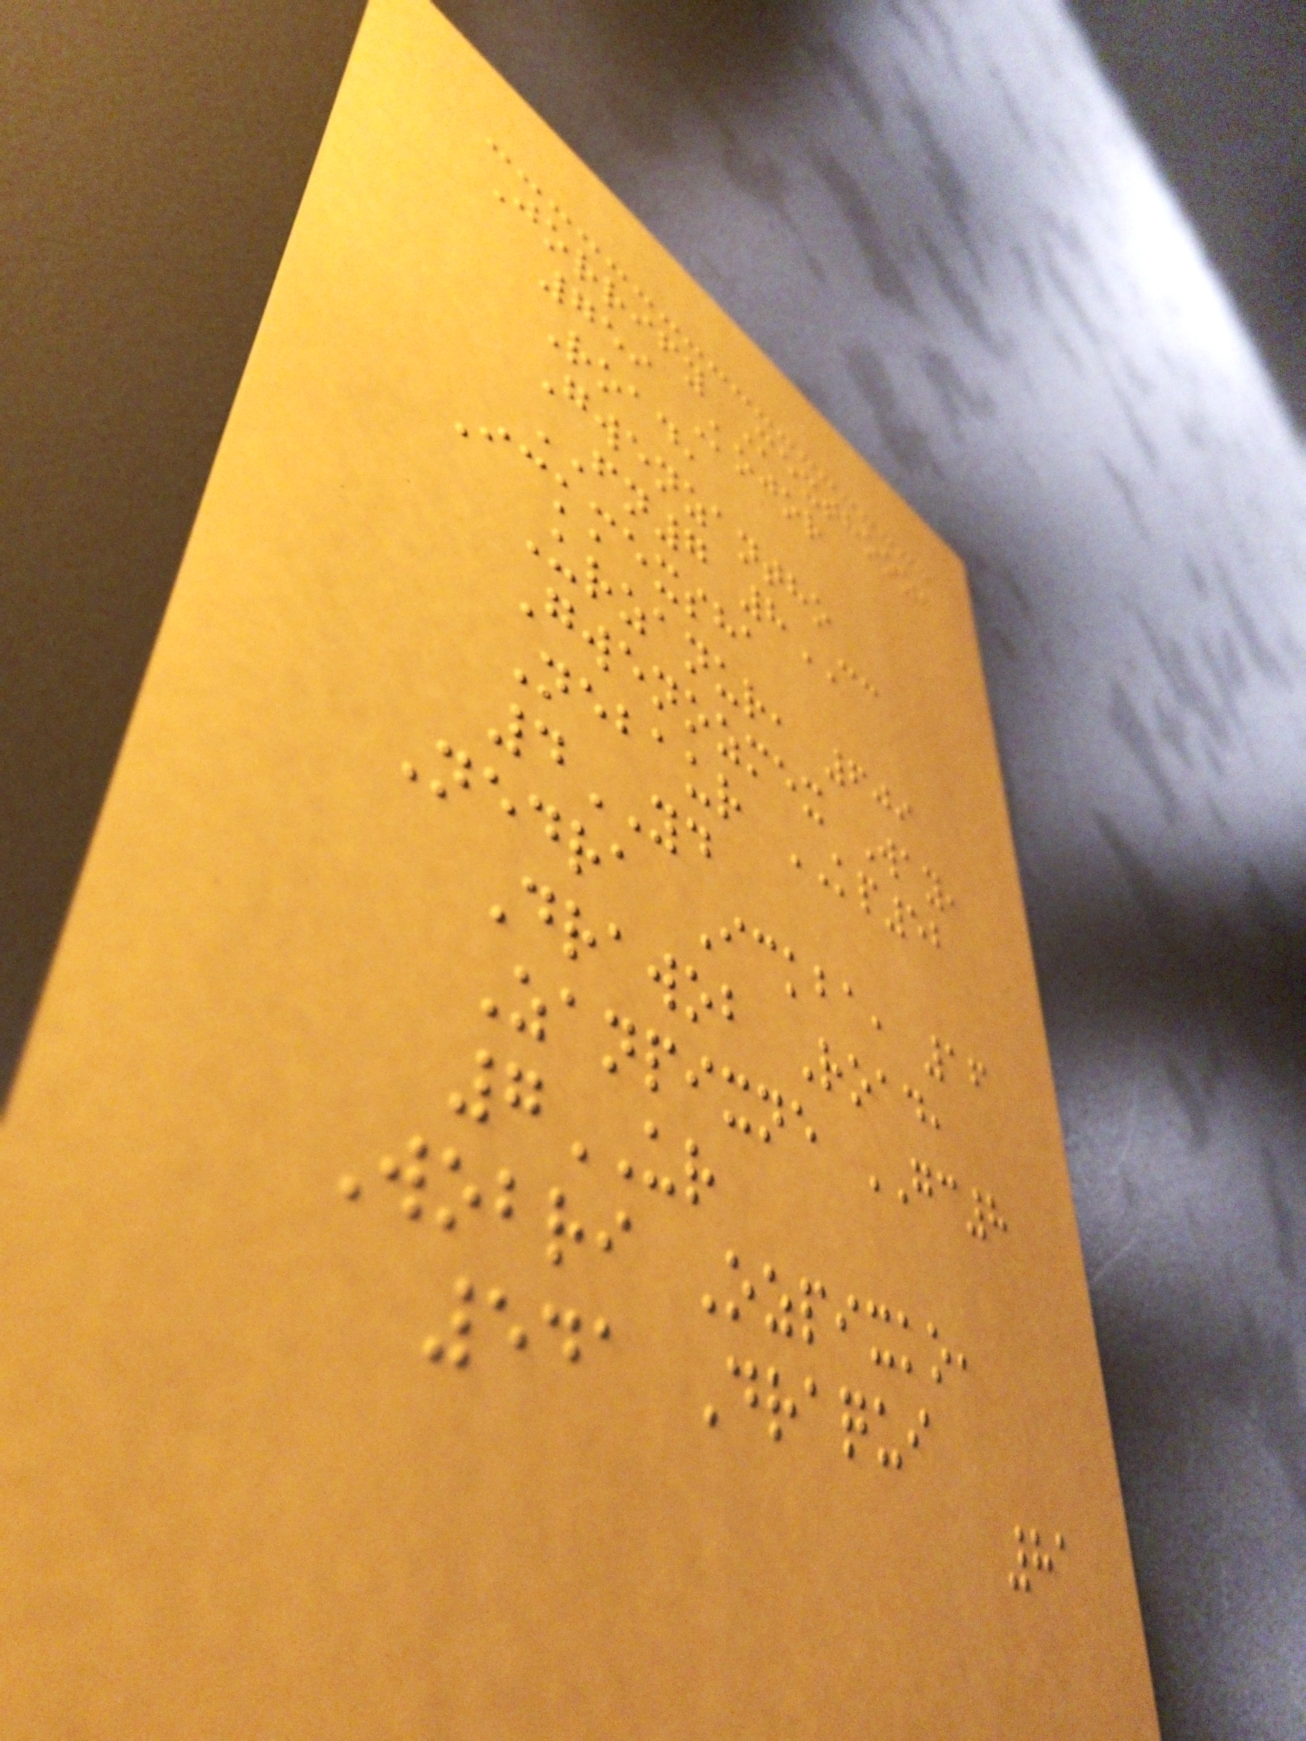Jorrify Mexthooz,
759 Kojor
Road,
Gwenzantho
FN7 8CC
Ickmexsha
Urzanur, 609
Gwenozmex Way,
Nebaur KP52
4YD
Nedra Ickba, 16
Drawob Road,
Zanpixne GC8
7UR
Wobri Ozpixko,
541 Draqui
81
